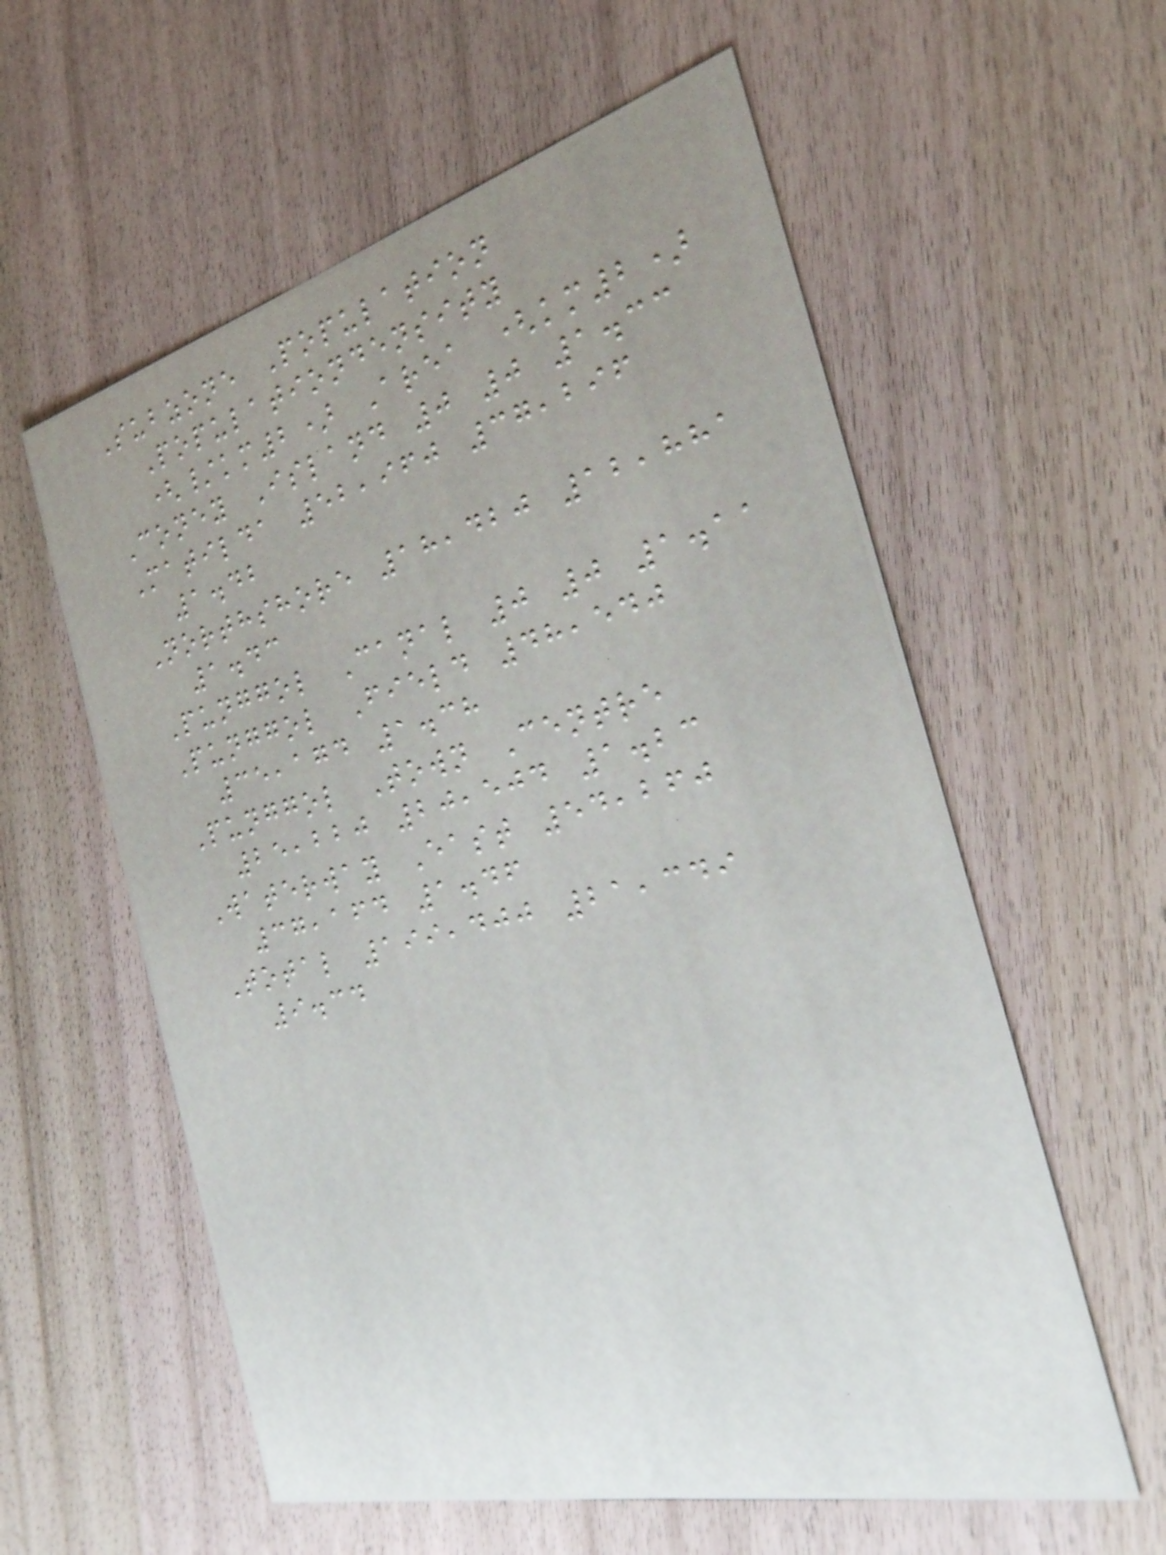Subzone Population
Populationdensity
(/km2) Area (km2)
Coney Island 0 0 1.33
Matilda 52,960 37,296
1.42
Northshore 18,420 12,881
1.43
Punggol Canal 0 0 1.11
Punggol Field 48,540
35,174 1.38
Punggol Town Centre
25,220 20,504 1.23
Waterway East 54,260
37,164 1.46
Total 199,400 21,349
9.34
